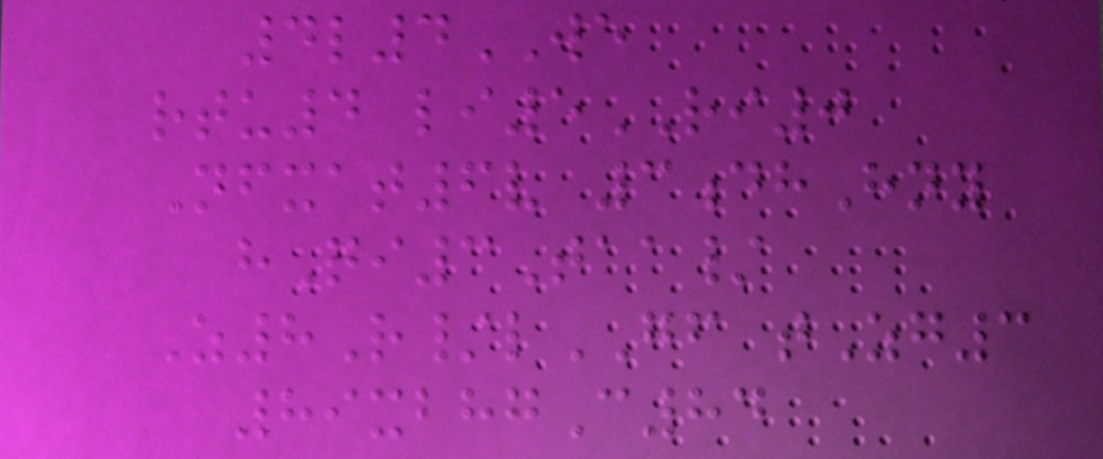4l4WE
rtu4 li5RI0
Nfxat6v 3dhHny
hQi3Taa/
Z8R/lGF tZg3
89xbhgC84
